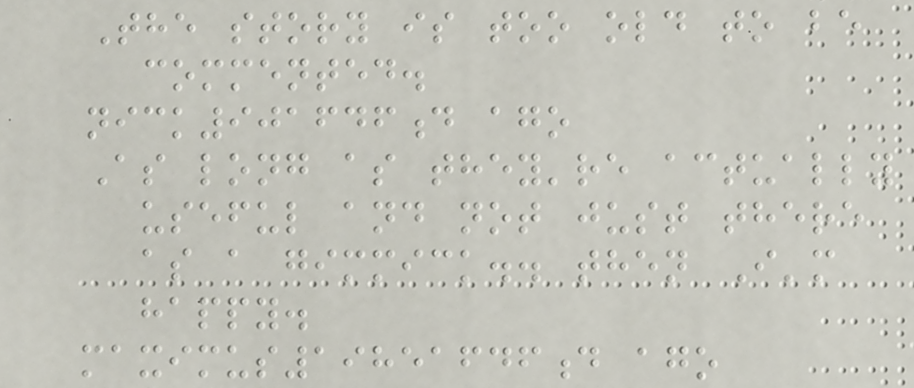The story is too old to be
commented.
nick901646d ago
As long as they're actually
useful and not just there
as a gimmick.. then I'm
happy.
maximus19851646d ago
